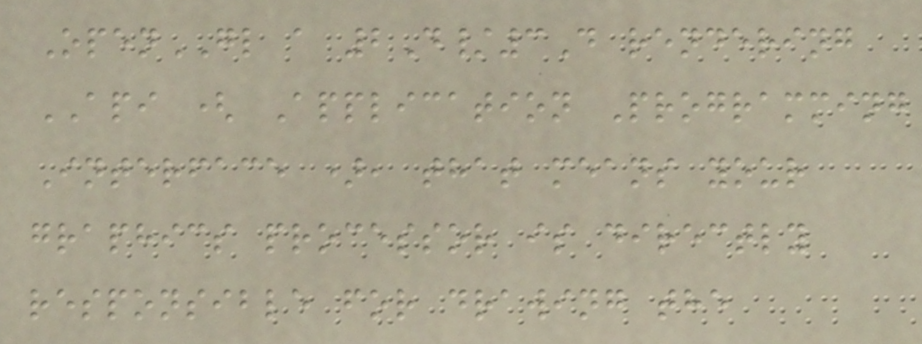OpenGL a 2D/3D rendering
API ( Application Programming
Interface ), that means your
graphics processor is directly
responsible for drawing the
